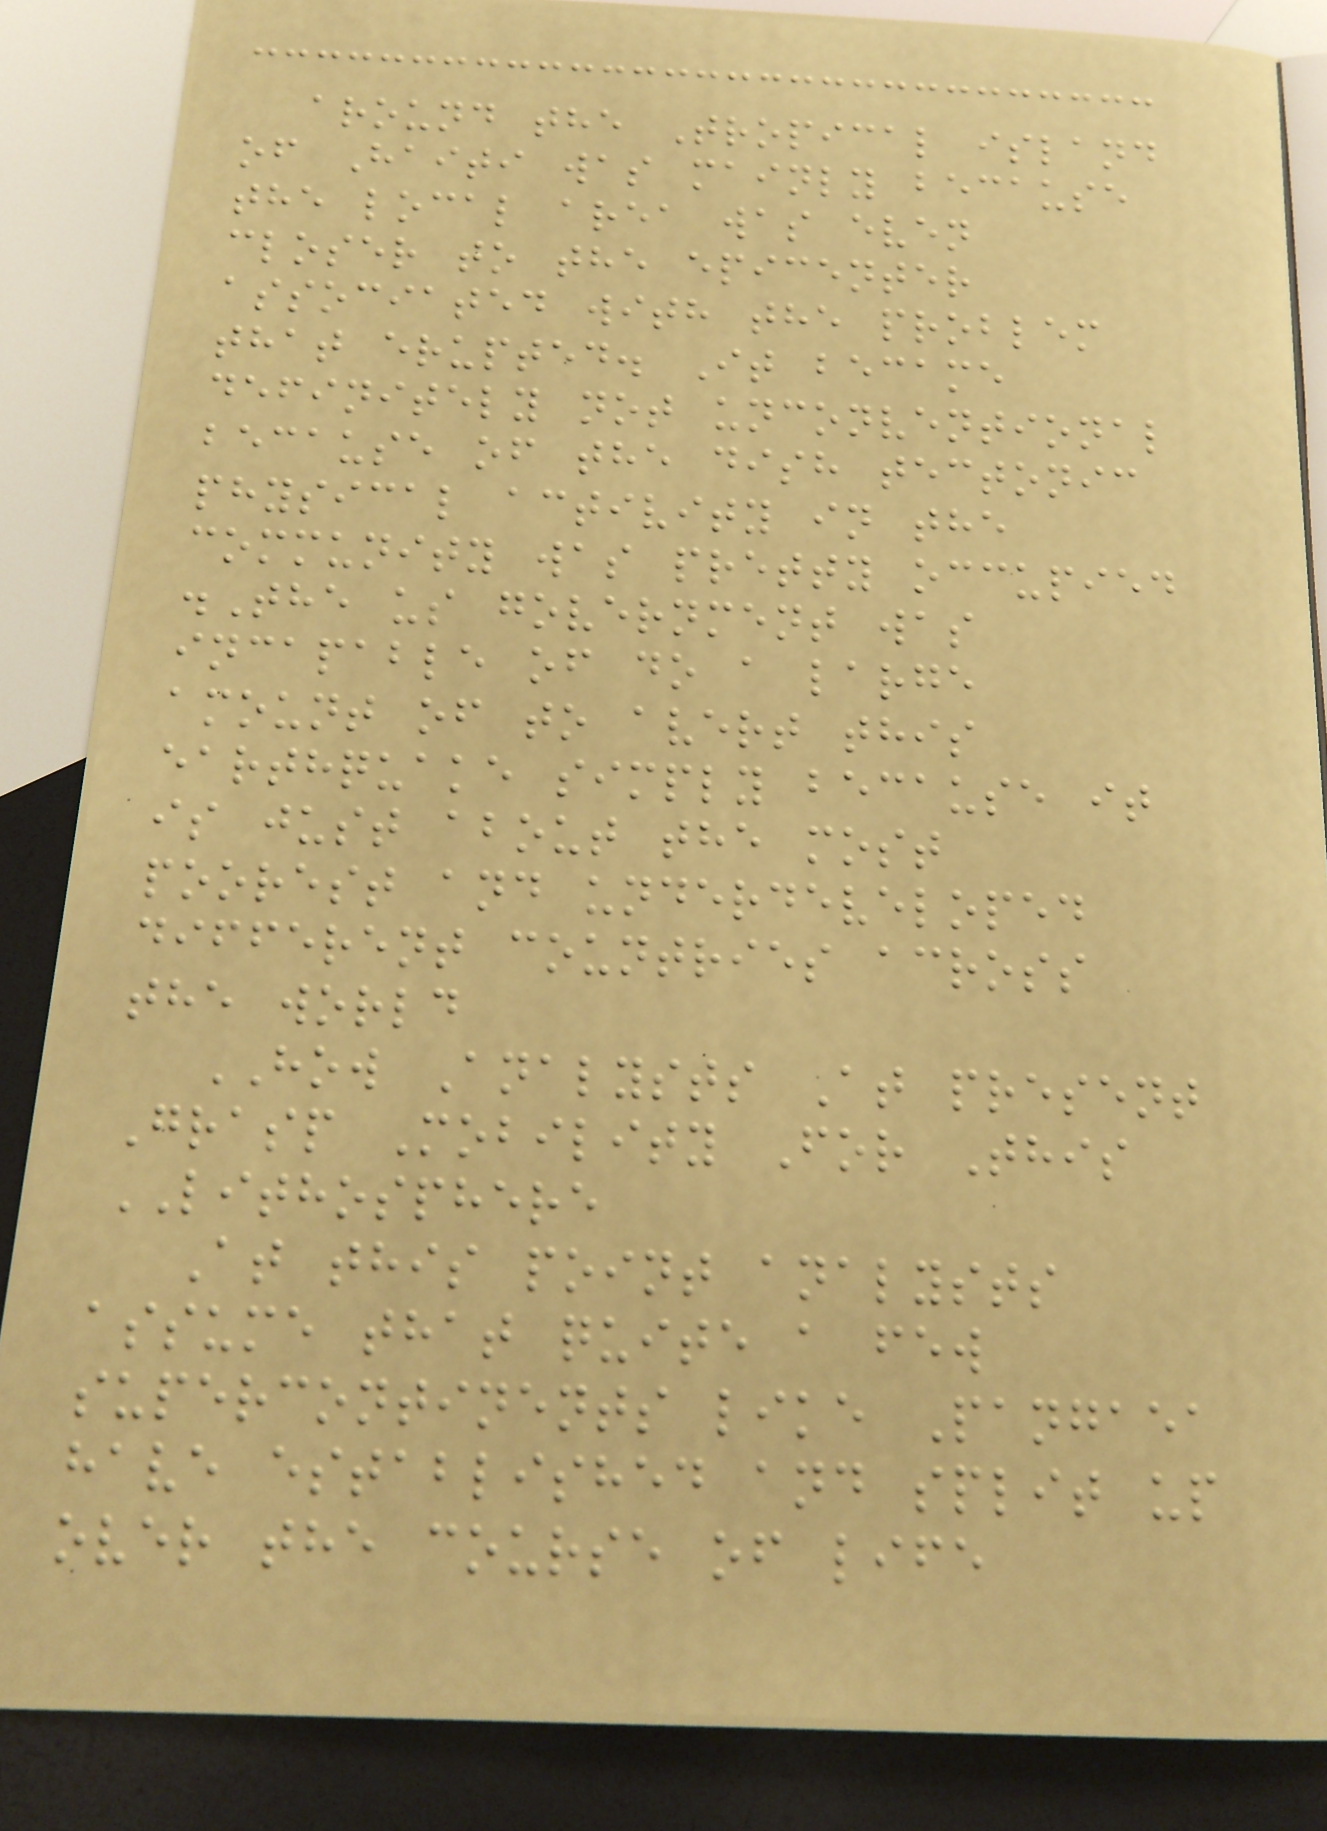around the Tropical island
of Haiti was mainly because
the local area was even
closer to the epicenter
associated with the problem
that erupted. It became
definitely not unconventional
because of the dish tectonic
physical activity in the
community was pretty occupied
.The us government was
incapable of do a large
amount of to avert this
earthquake simply because it
is just about the most
poorest and underdeveloped
different countries across
the world
HOW Analysts At present
Grasp Mobility For This
LITHOSPHERE
At this point analysts
assume that quite a few
supercontinents like Pangaea
have established and split up
over the course of life
